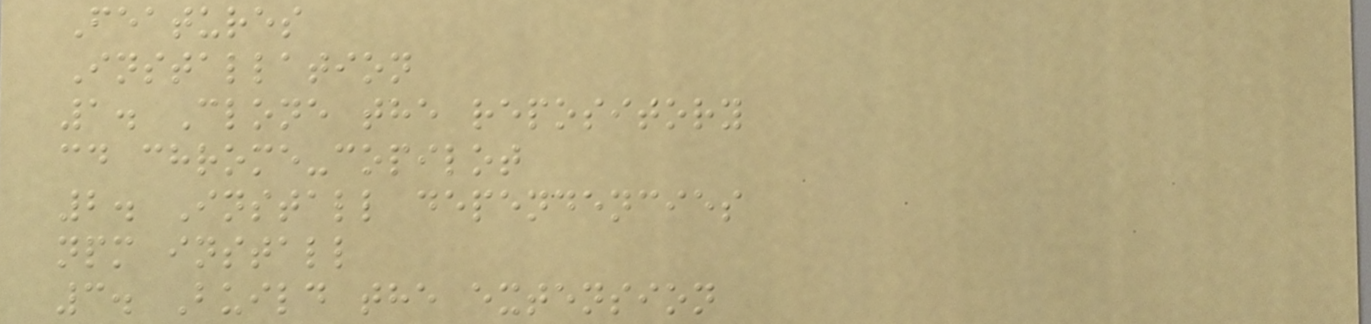Features
Installation
1. Clone the repository
cd chrome-copilot
2. Install dependencies
npm install
3. Build the extension
